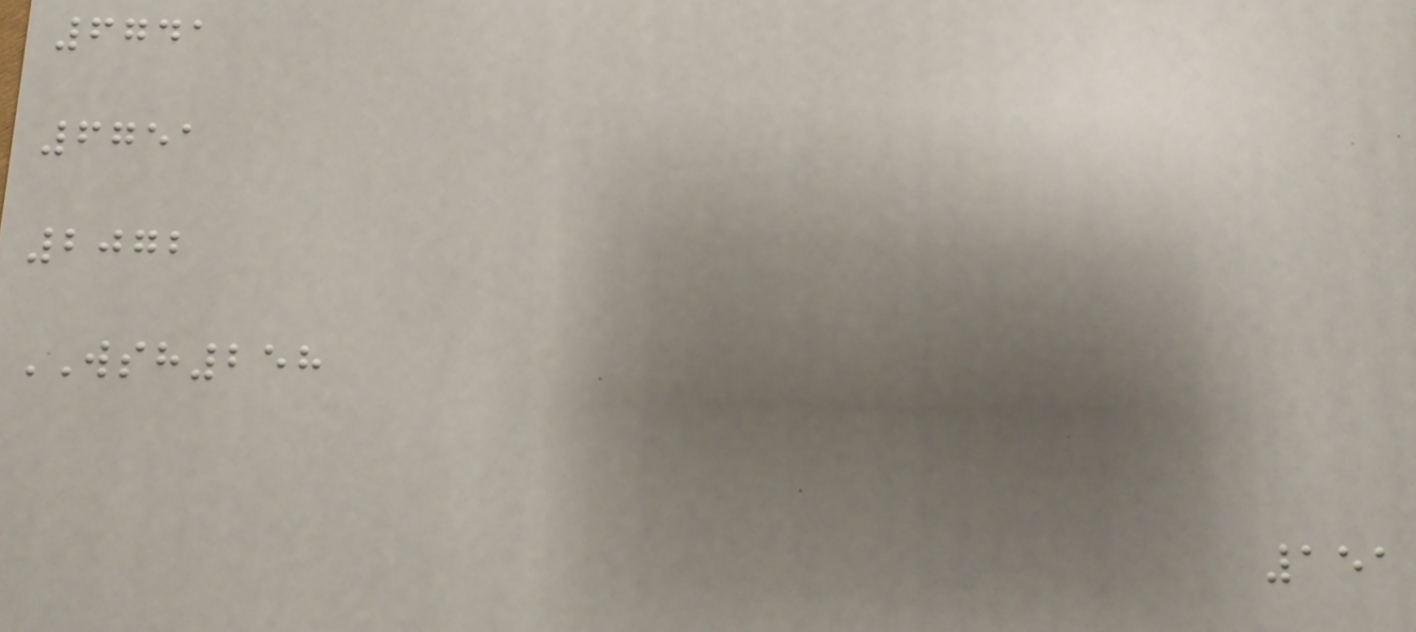6741
6751
2072
WSH258
151
